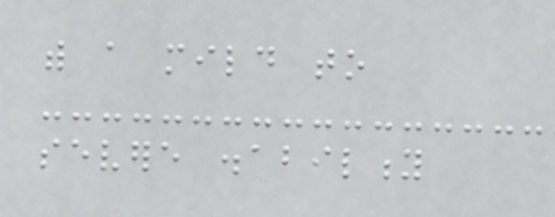with a mild to
severe disability
